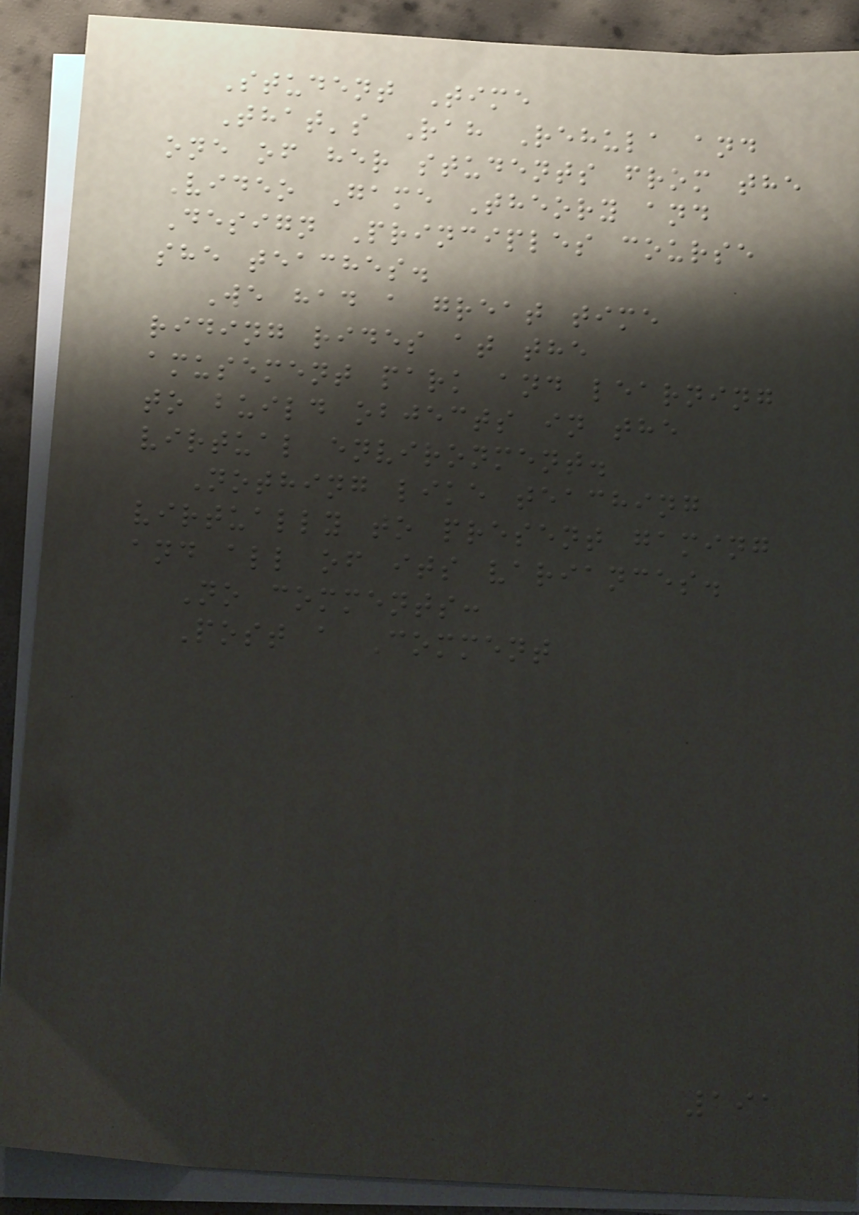Student Time
That's Rah Rehula and
one of her students from the
Video Game Theory and
Design Principles course
she teaches.
We had a great time
riding rides at the
amusement park and learning
to build objects in the
virtual environment.
Nothing like teaching
virtually to present gaming
and all of its variances.
No comments:
Post a Comment
191
